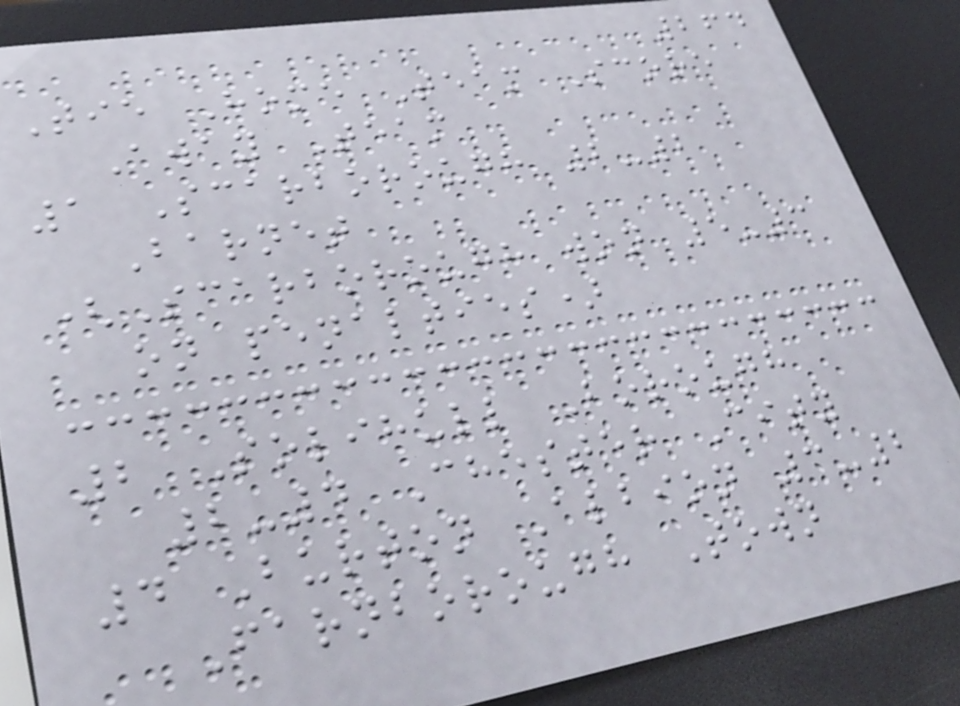264
Tie Home Team Score
Away Team
1 Scarborough 2-2
Barnet
(Scarborough won 5-3
on penalties)
2 Solihull Borough
2-4 Chester City
4 Burton Albion 3-2
Farnborough Town
